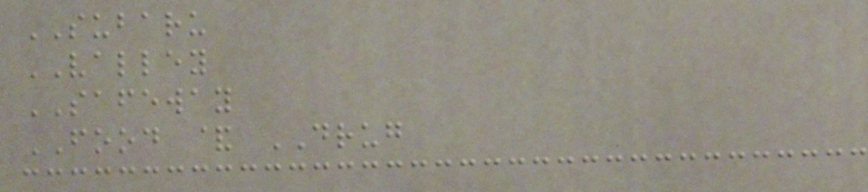SUBARU
VALLEY
SAFEWAY
FOOD & DRUG
